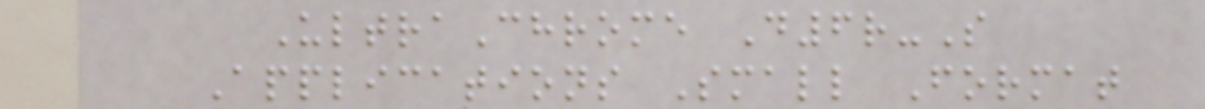UltraChrome D6r-S
Applications Small Format
